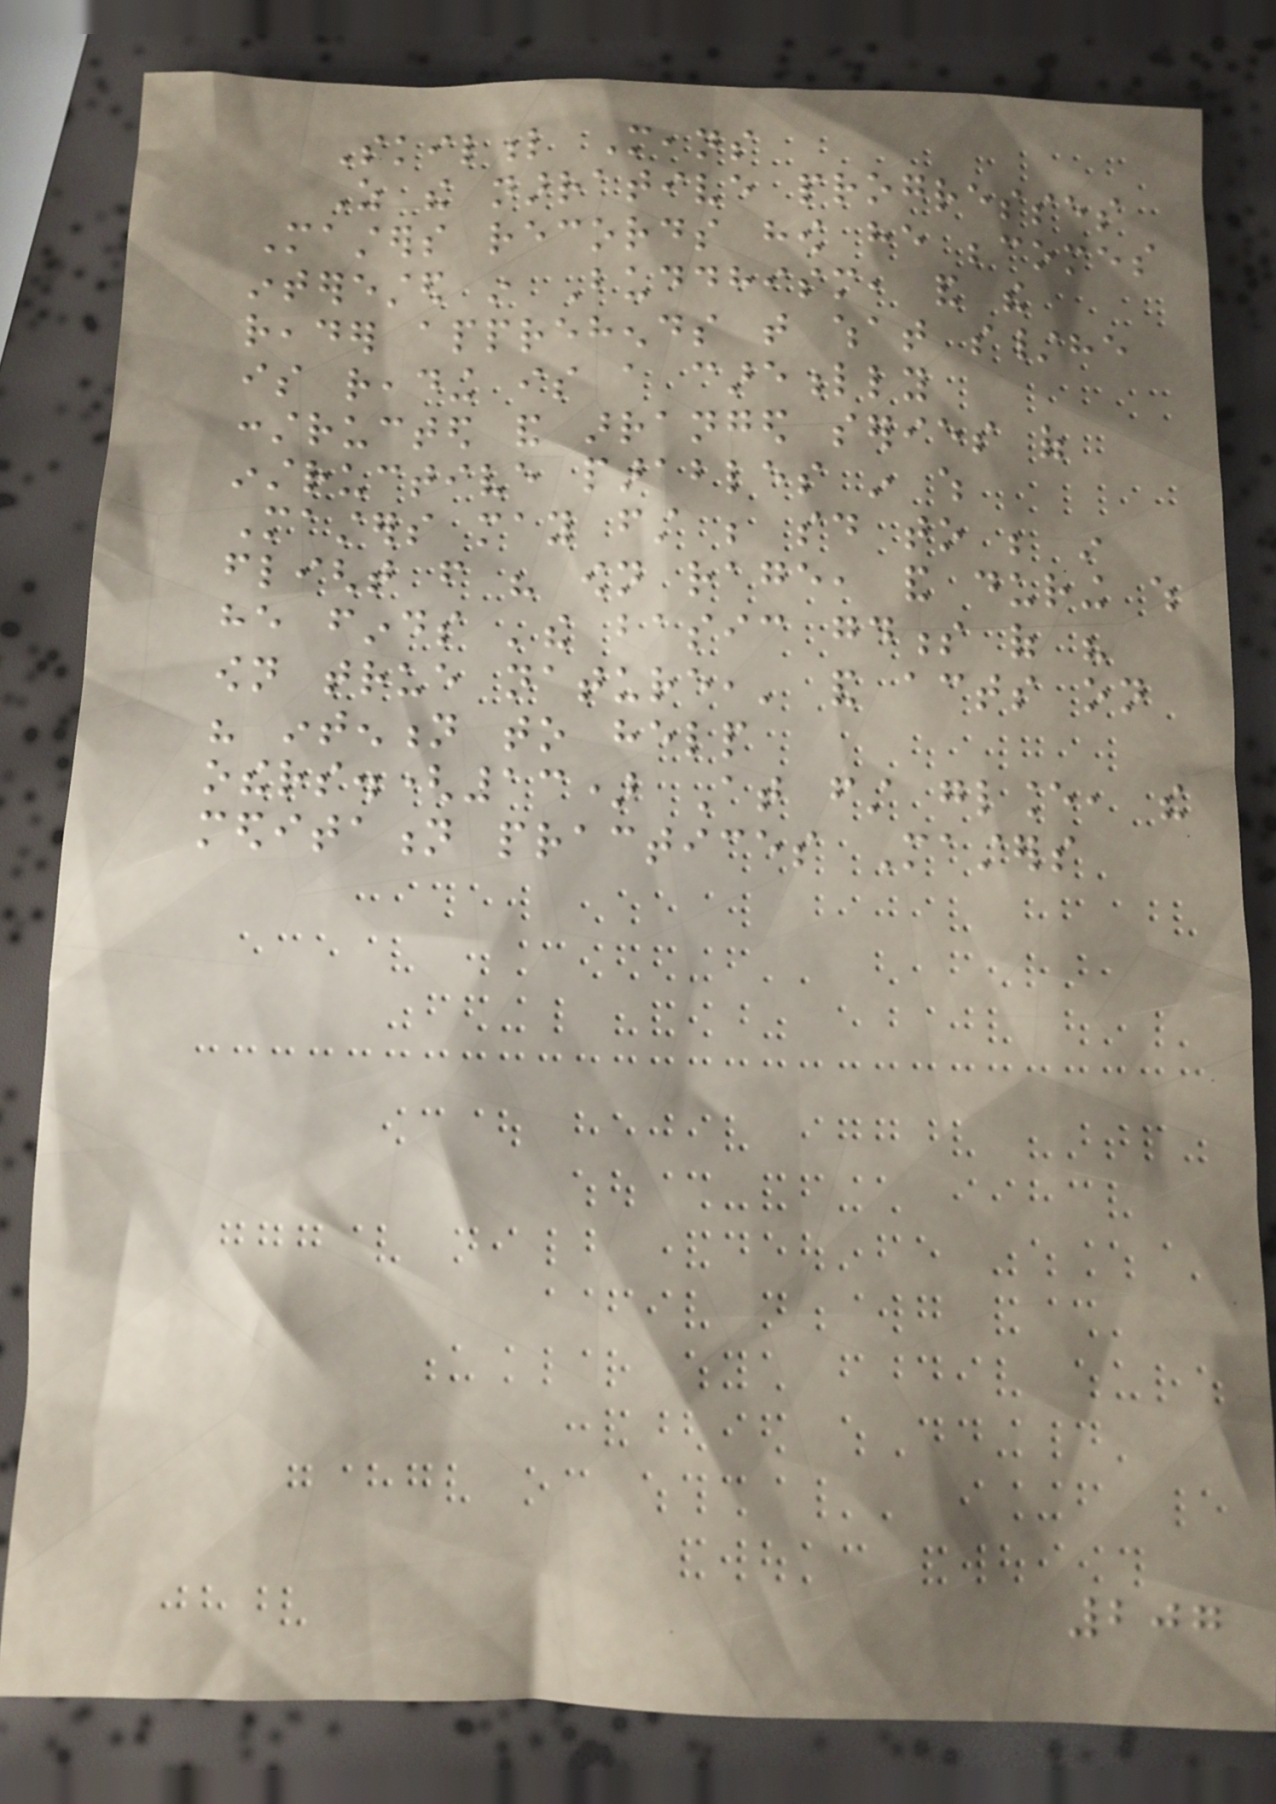Skilful Means
As the narrative progresses
Masters records how he becomes
interested in Buddhism, and the
reader apprehends that what s/he
is reading is a carefully
constructed and arranged series of
instructive parables in which
Masters may first be said to be in
flight from his own rage, and during which
he finds 'the basic goodness of his
own true nature,' and acts on
his intention to help
others.(13) At first glance, the
meditation practices Masters
207
